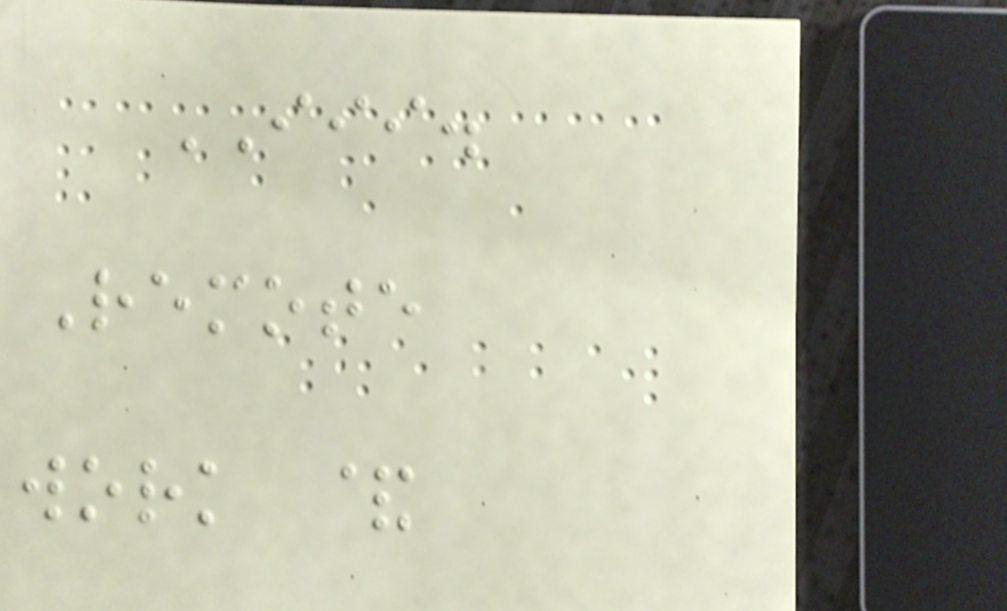III.
Remote
work &
